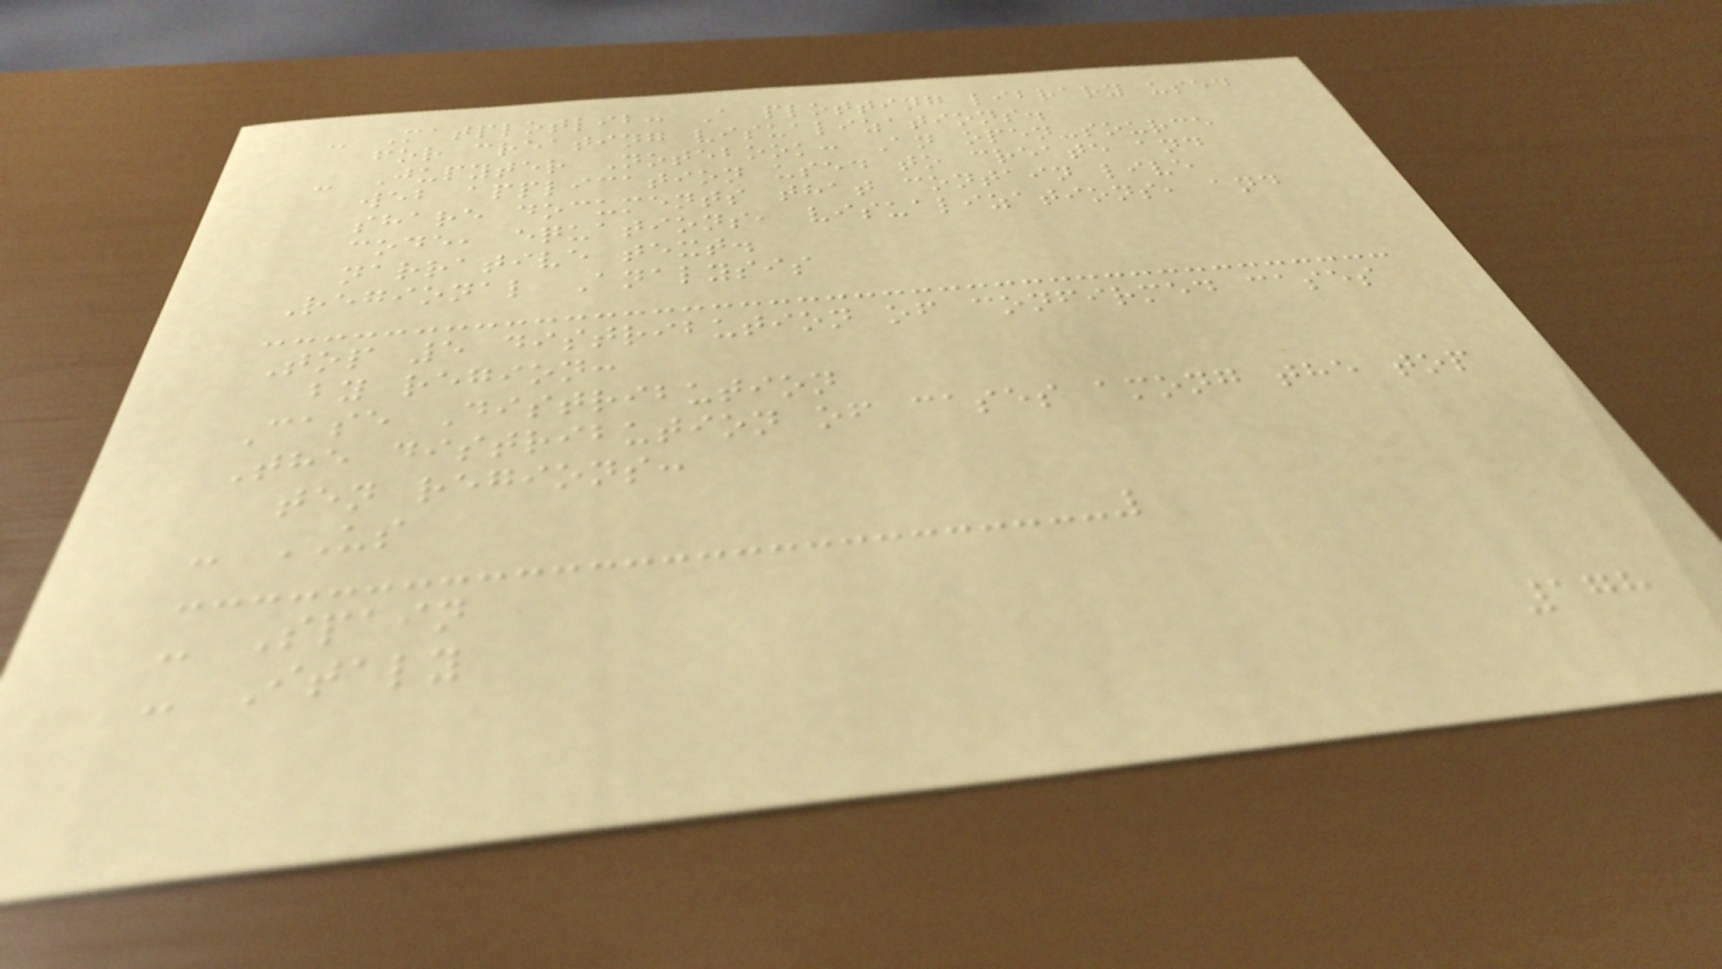- Matplotlib: A plotting library used
for creating visualizations.
- Jupyter Notebook: An open-source
web application used to create and
share documents that contain live
code, equations, visualizations, and
narrative text.
Regional Analysis
Top 5 distribution of confirmed cases
by region:
Case Distribution
The distribution of cases among the top
ten regions:
- US
- Spain
- Italy
178
